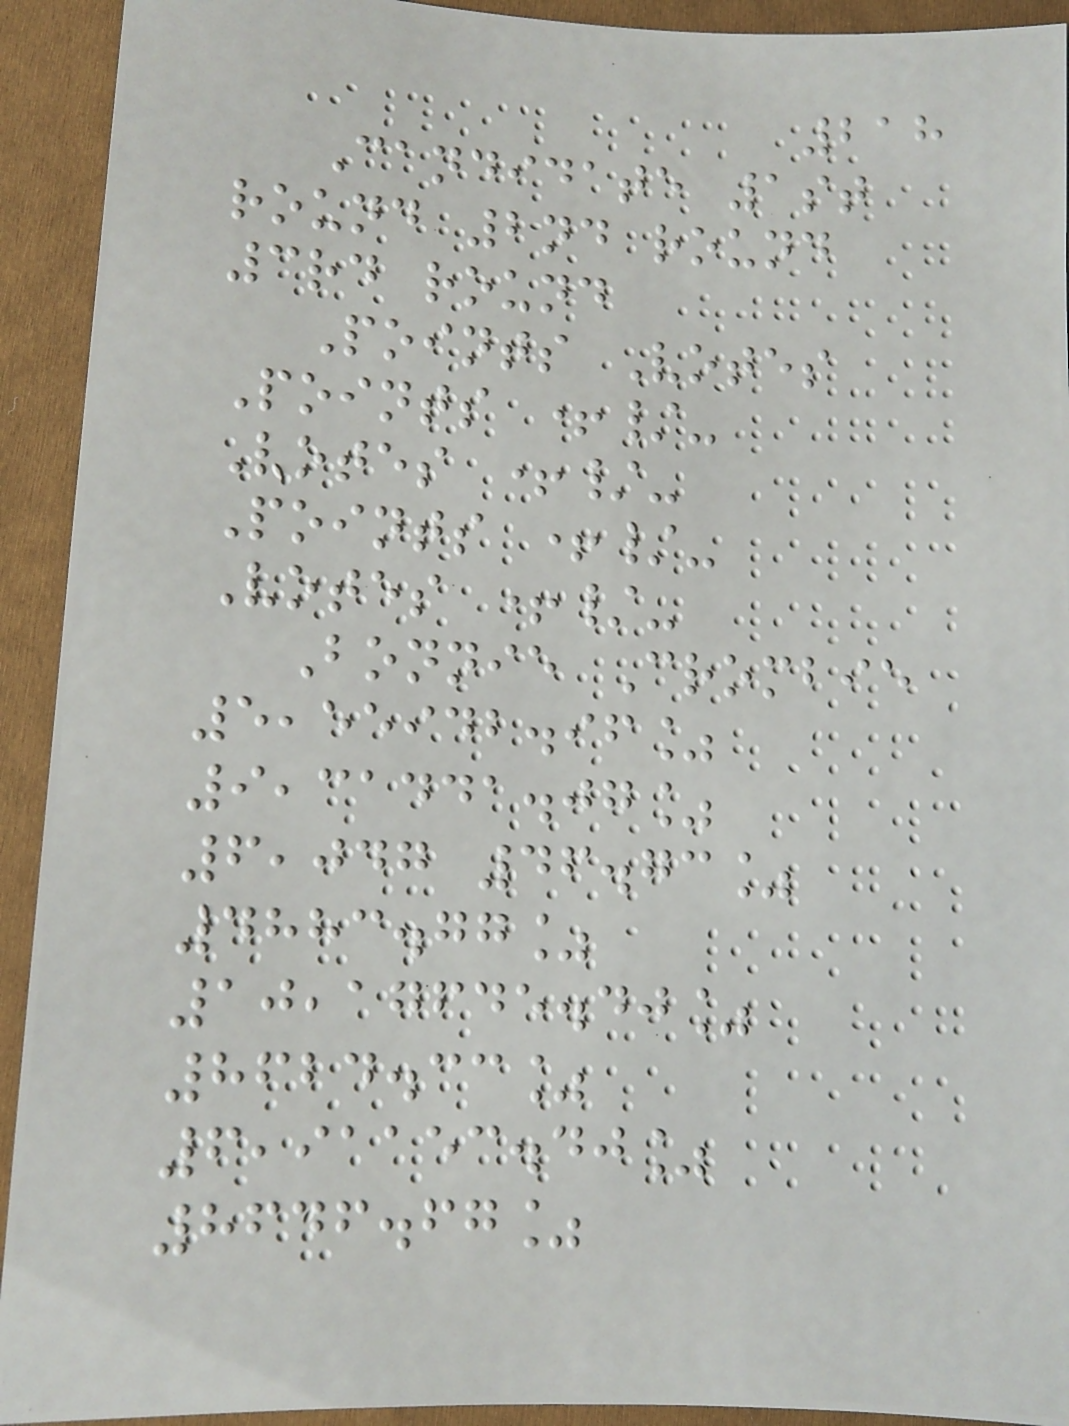218
Candidate 1st
round 2nd round
3rd round
Points Votes
Points +/-
Votes +/-
Points +/-
Votes +/-
Bonnie Crombie
5,55942.96%
9,31441.07%
6,047 46.73%
4883.77%
10,17645.40%
8624.33%
6,91153.40%
8646.67%
